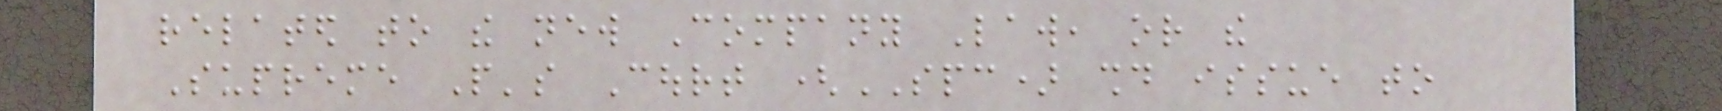related to the new Company Law, or the
Supreme People's Court (SPC) should issue to
